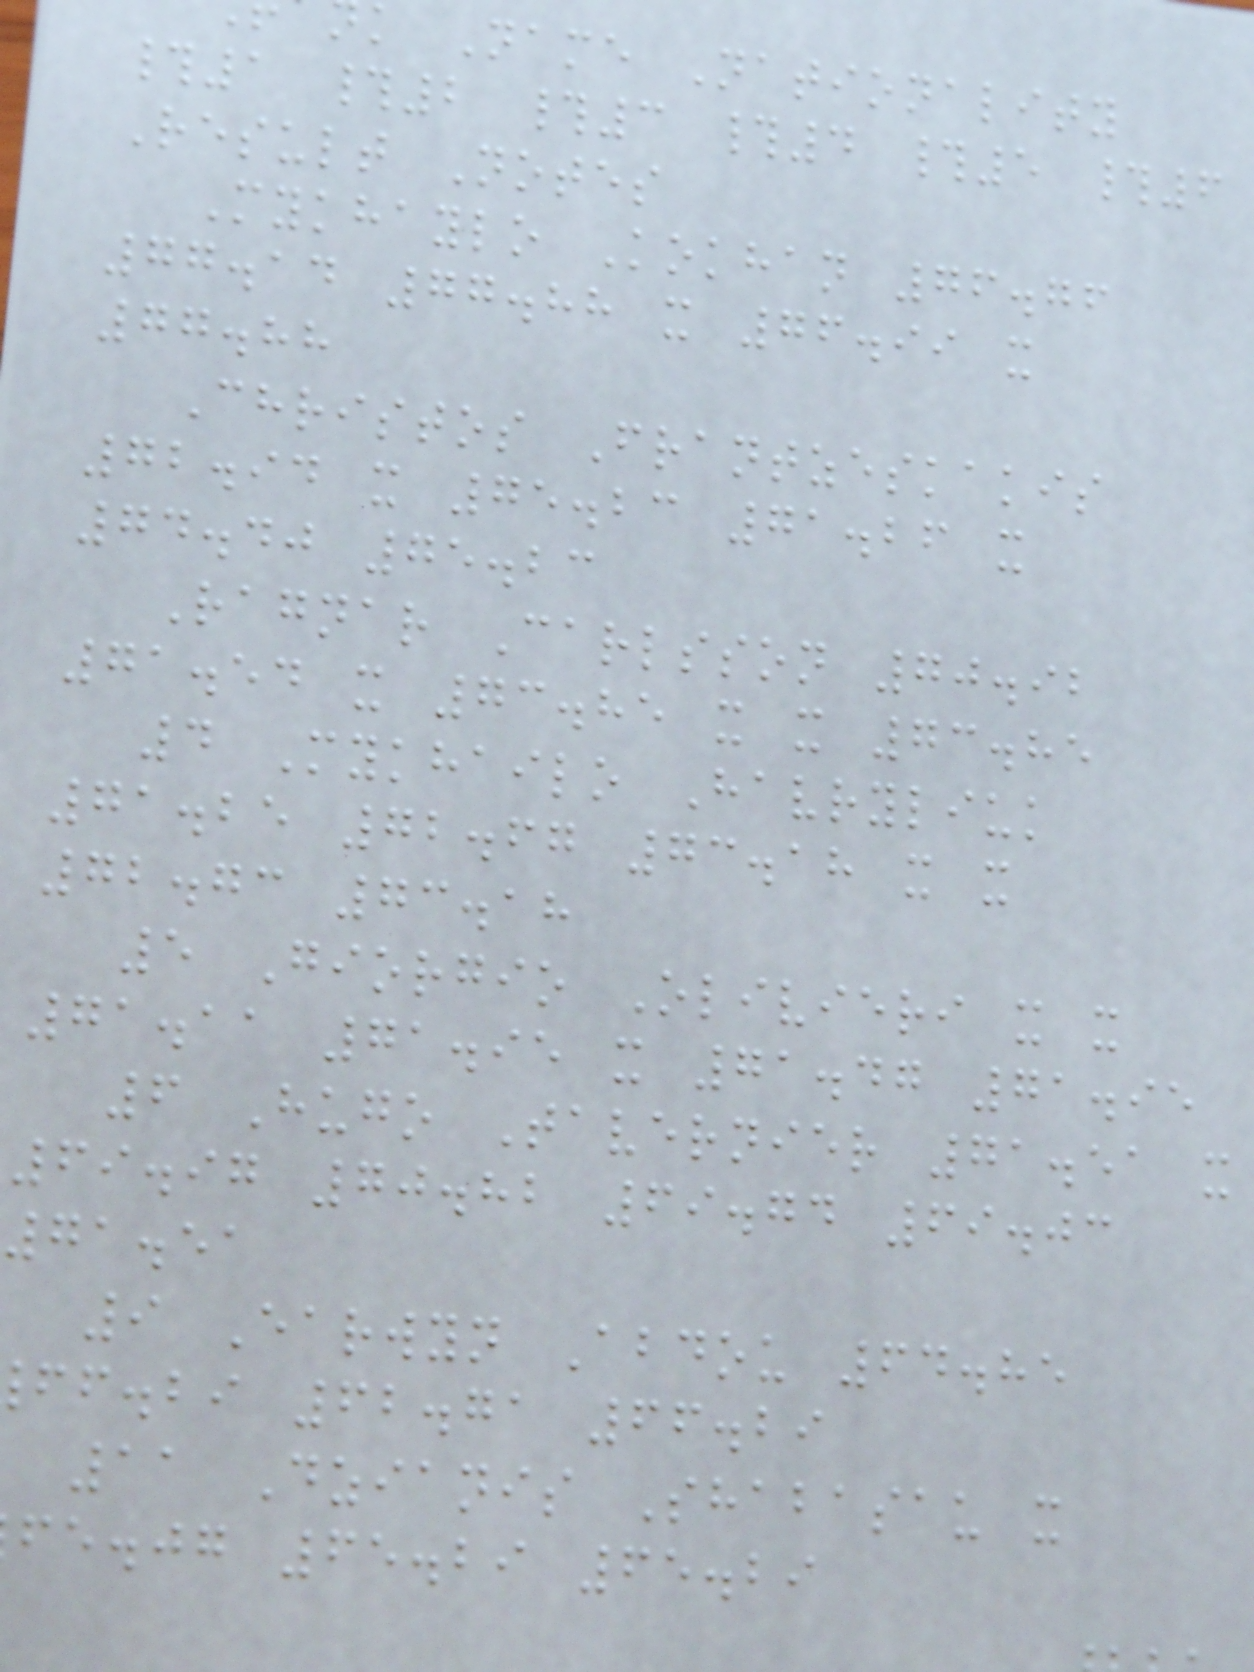k Name Nationality
#1 #2 #3 #4 #5 #6
Result Notes
Mykhaylo Kokhan 76.76
77.14 77.88 x 76.99 x
77.88
Christos Frantzeskakis
72.94 x 75.23 71.26 x
74.40 75.23
Ragnar Carlsson 70.92
71.54 x 73.85 x x 73.85
4 Mykhailo Havryliuk
71.25 72.67 73.18 x x
72.73 73.18
5 Giorgio Olivieri x x
71.11 71.95 x 71.47 71.95
6 Hugo Tavernier 71.51 x
69.97 70.82 69.74 69.03
71.51
9 Earwyn Abdou 64.85
ff.bi 62.71 66.29
11 Dzianis Shabasau x
fe.jg 65.29 65.29
